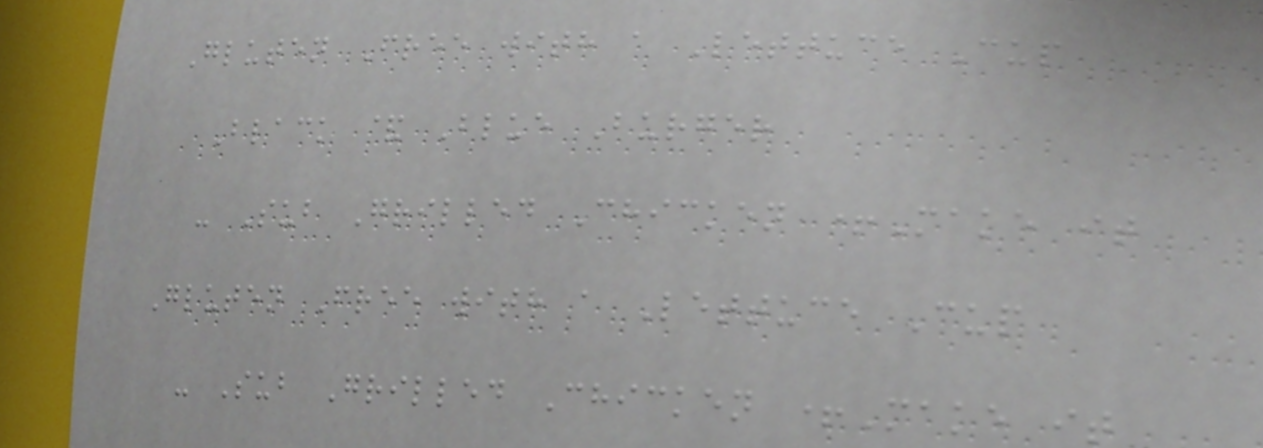Gluten Free with a Lettuce Cup
Black & Blue Burger
- Sub Grilled Chicken +Make it
Gluten Free with a Lettuce Cup
- Sub Grilled Chicken +Make it
